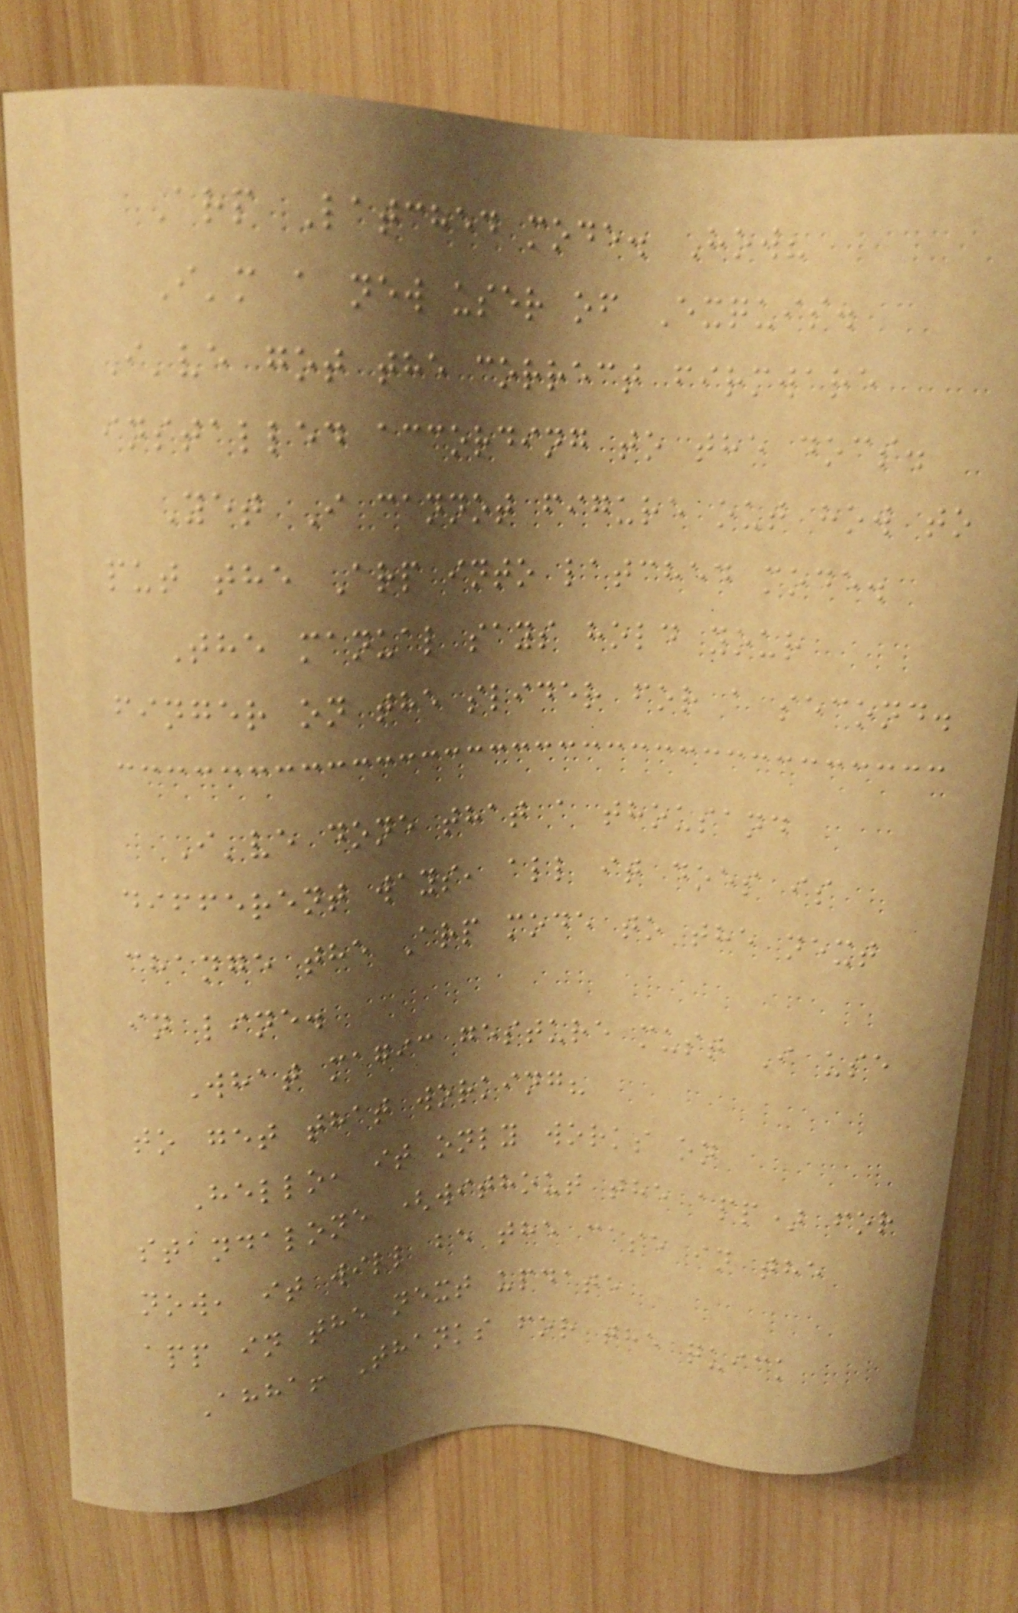Arp Latched mode. How?
I'm a new user of Exquis.
I've got the correct firmware
installed according to the docs.
Yet I cannot figure out how to
put the Arp into latched mode.
The manual says hold your
finger on the slider for a second.
I've done that a thousand
different ways, all it does is
change the Arp mode to the next
in line.
What magic gesture must I use
to get that working?
Hello, it only works on
standalone (without the app) for
now, it will be the case in the
app in the next update
Ahha! Thanks for the quick
